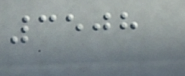3508
